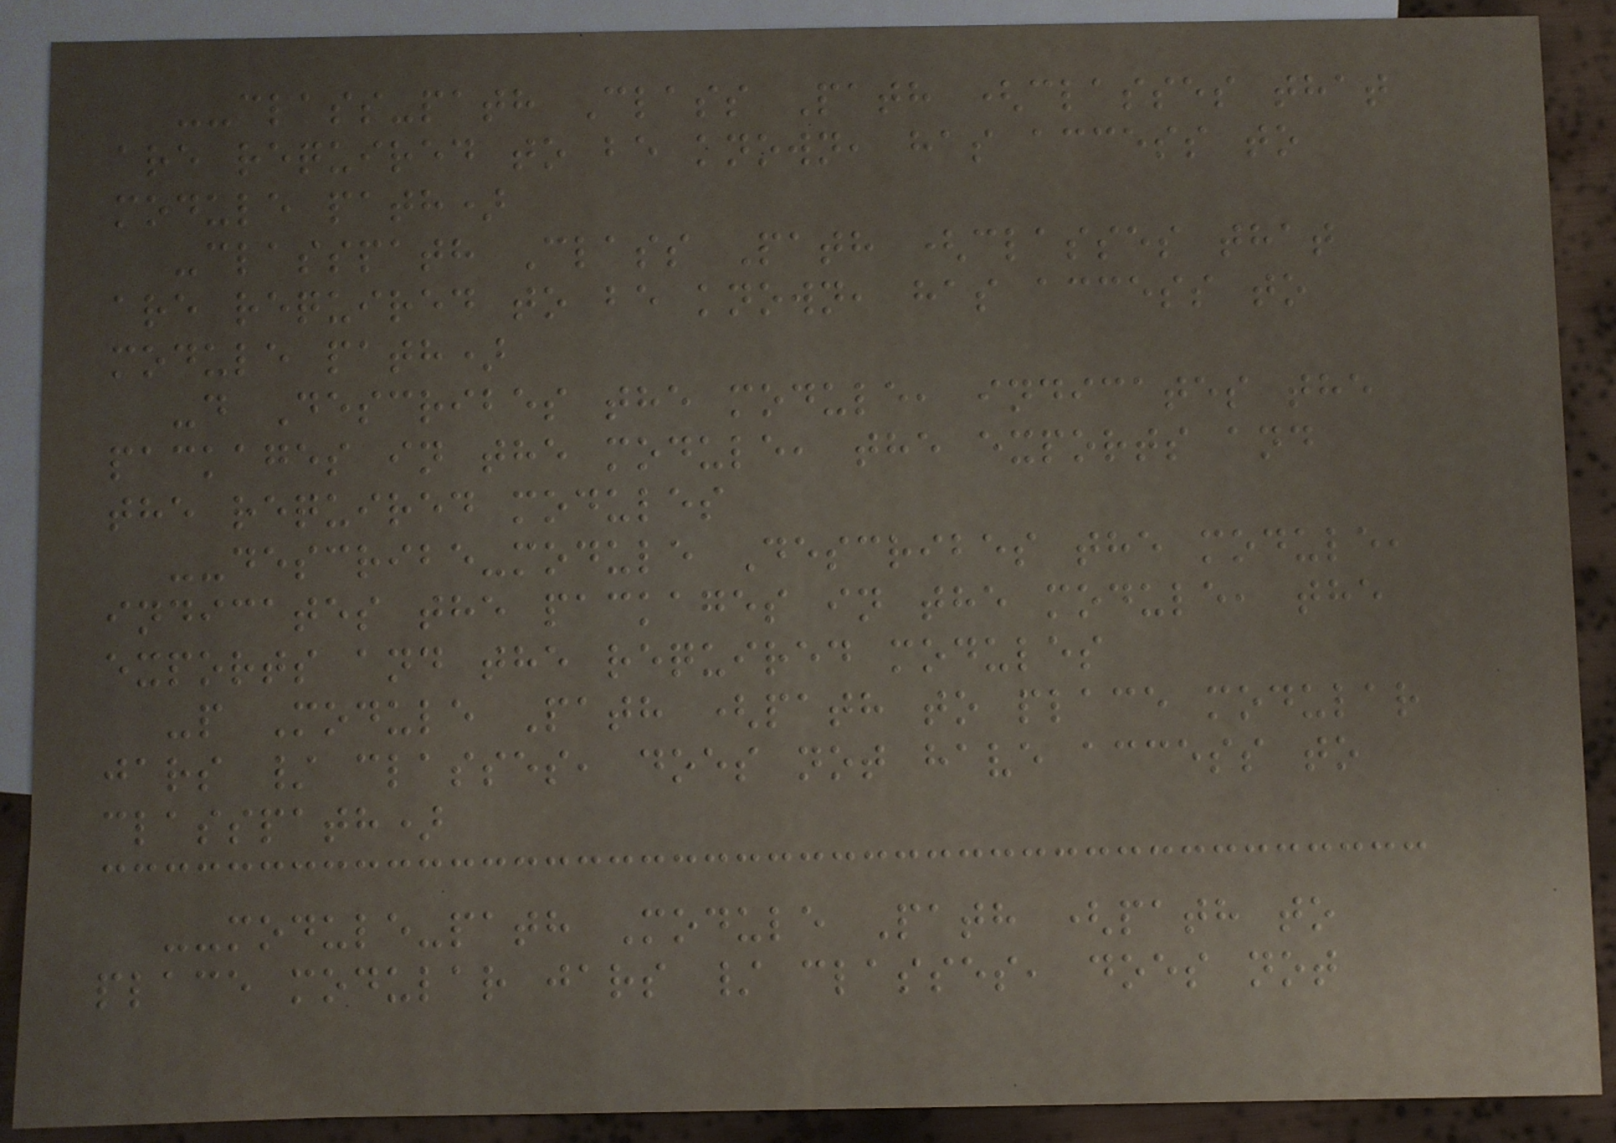--class-path Class Path (classes that
are required to be known, has access to
module path)
-classpath Class Path (classes that
are required to be known, has access to
module path)
-d Describes the module, indicates the
packages in the module, the exports and
the required modules
--describe-module Describes the module,
indicates the packages in the module, the
exports and the required modules
-p Module Path (path to place modular
jars / classes, does not have access to
classpath)
--module-path Module Path (path to
place modular jars / classes, does not
